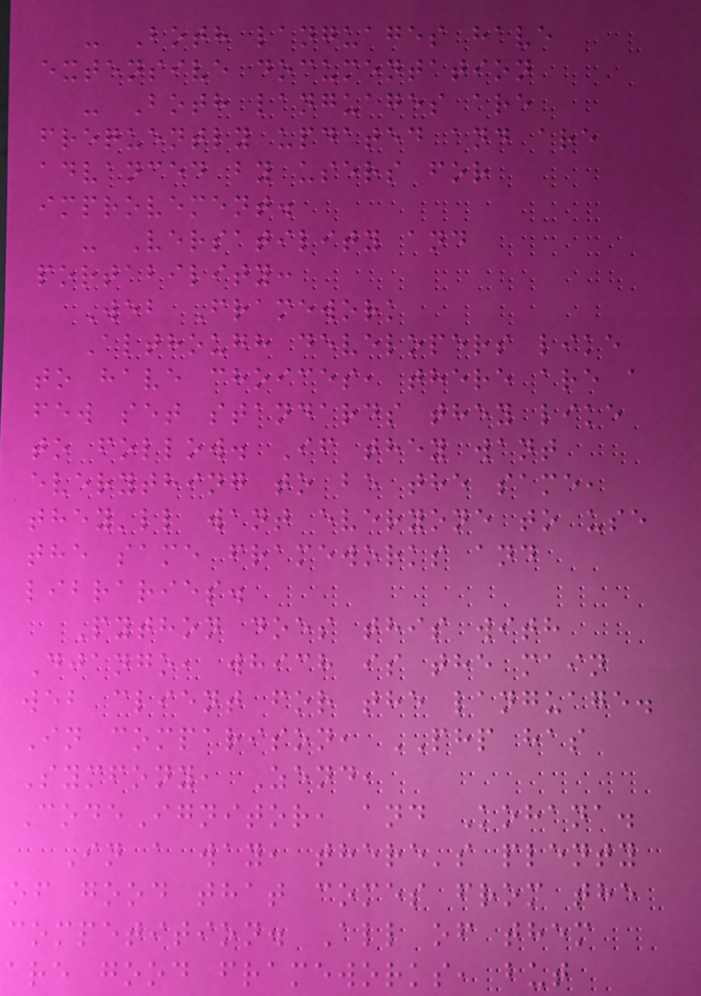- Both languages have
extensive documentation
- Both languages are
frequently updated and are
advanced by users for
improvement.
- Versatility and
portability:
Web Framework
Although developers like
to have choices, there are a
few set standards they like
to follow. If they want
everything to be the same,
they'll want everyone to use
the same frameworks and
libraries.
Python does this with
Django, which is the main
web client for the language.
In comparison, PHP has
Symfony, Zend,
CodeIgnitor, and Kohana.
In a way, there's plenty
of good that comes from the
competition. All of them
are good frameworks, but
